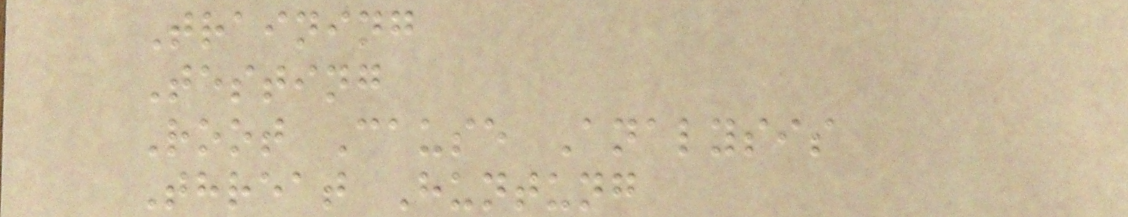Training
Testing
Root Cause Analysis
Threat Huntung
